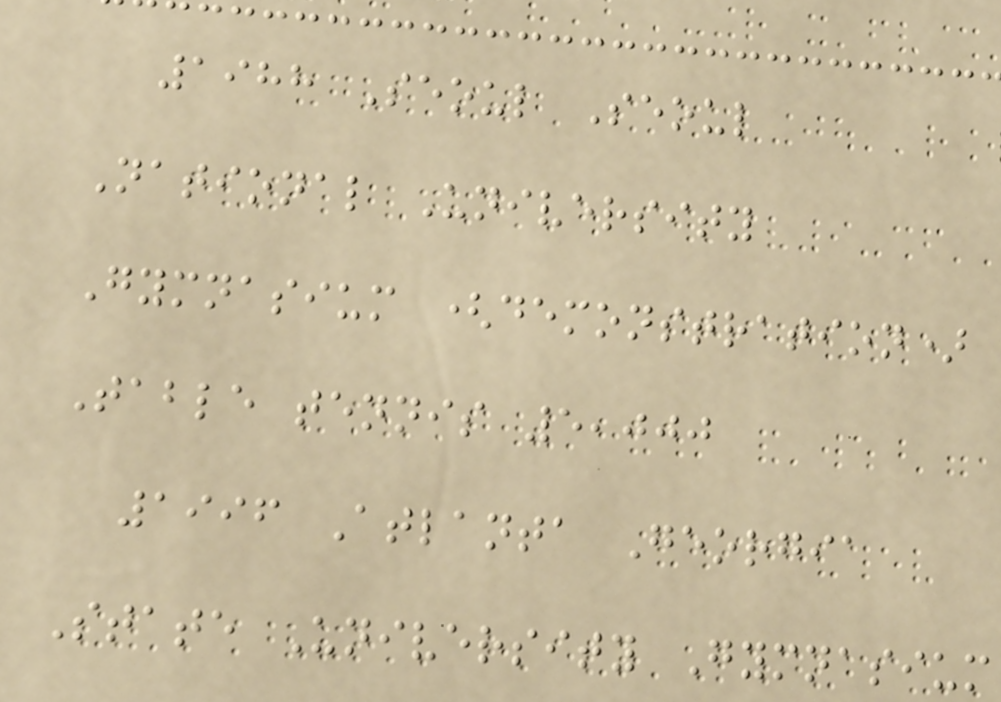1988 Seoul Seoul
National University
Gymnasium (demonstration)
Table tennis 5,000
1996 Atlanta Georgia
State University Gymnasium
